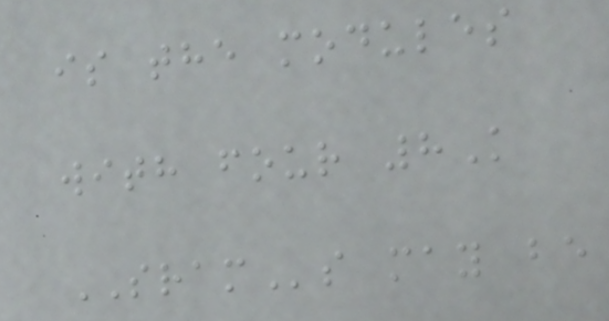is the modules
with four 8K
SRAMs may be
